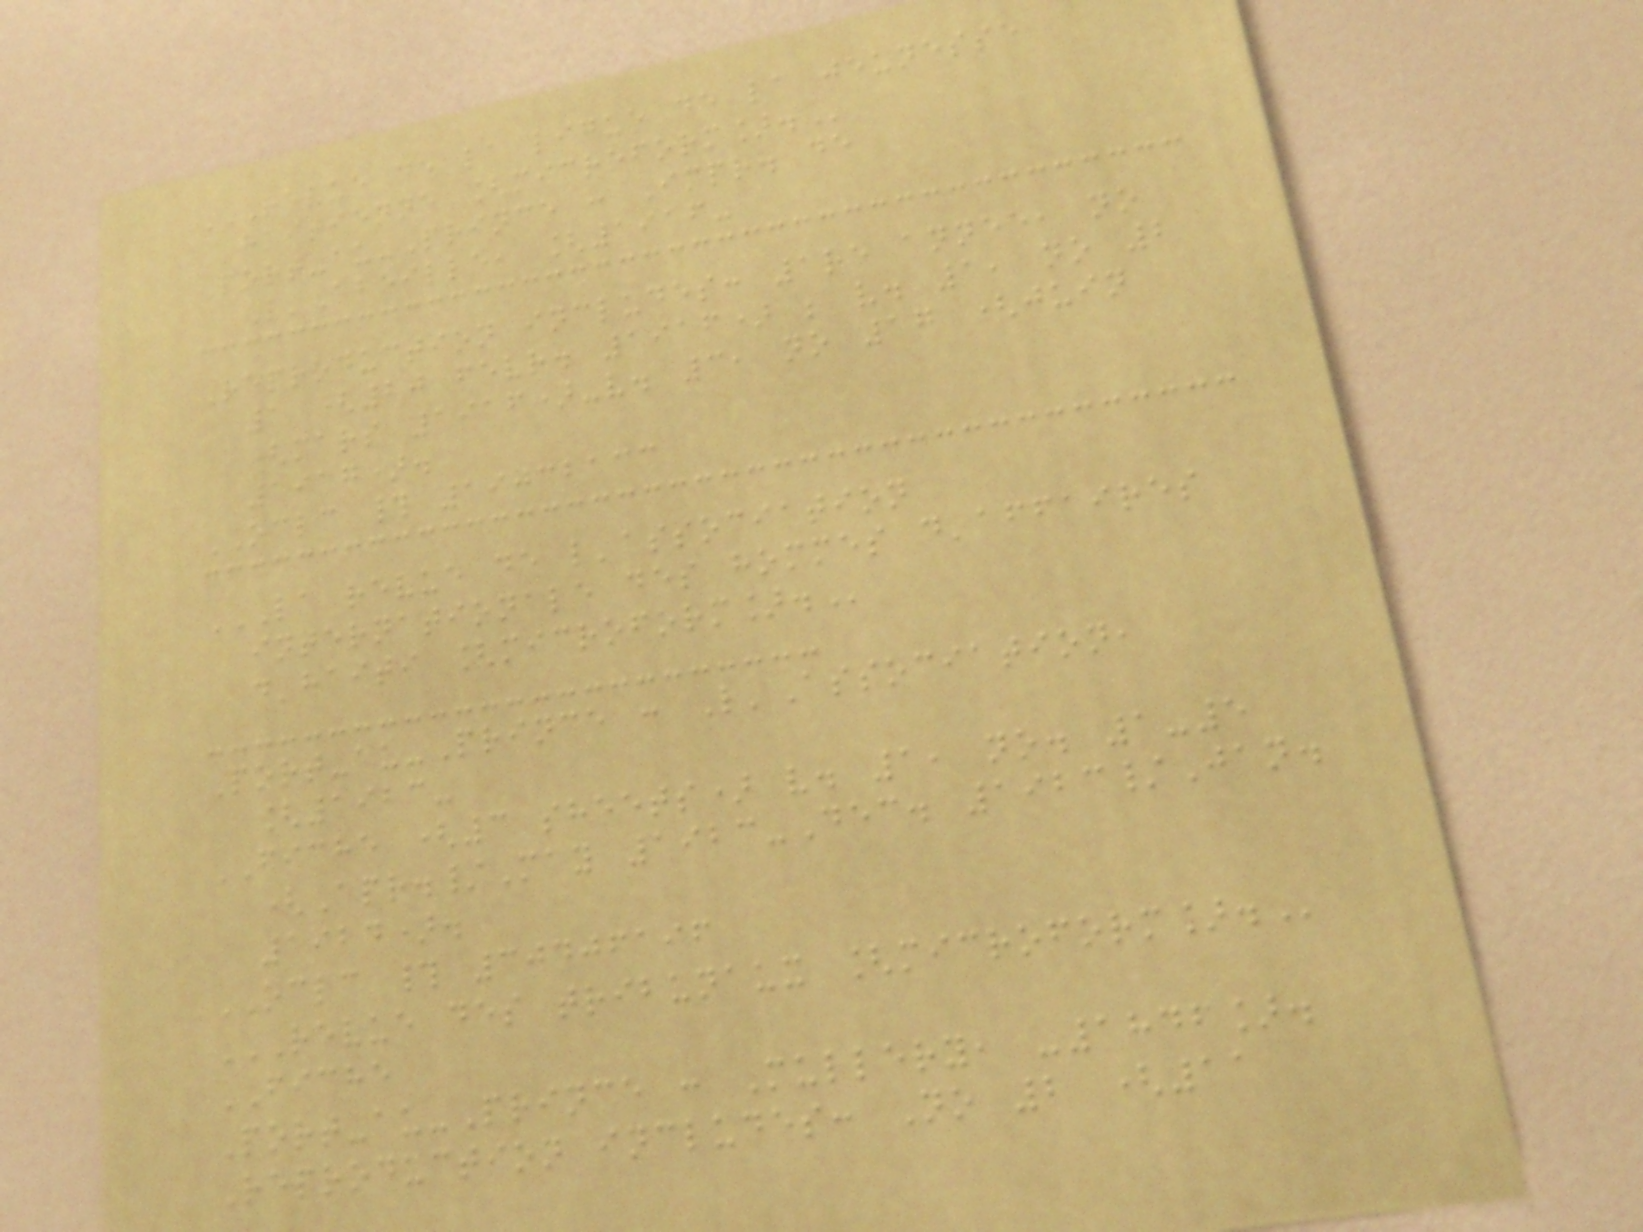REVUE DE LA LIGUE DE LA JEUNESSE
HAITIENNE [MICROFORM].
Port-au-Prince : Impr. de
L'Abeille, [1916-
Reproduction includes: 1re annee, no
1 (20 fevr. 1916) ; v. 1, no 2
(mars 1916)-v. 3, no 17 (juin
1917).
OCLC # 19032133
LA REVUE DE L'ASSOCIATION
INTERNATIONALE DES HOMMES D'AFFAIRES
D'HAITI [MICROFORM].
Port-au-Prince : L'Association,
[1923-
FICHE (3 sheets) v. 1, no. 1-5
(Apr./May 1923-Dec. 1923/Jan.
1924).
OCLC # 30406196
REVUE DES TRIBUNAUX [MICROFORM].
FICHE
Port-au-Prince : Mullery, -1846].
Reproduction includes: No 2 (11
